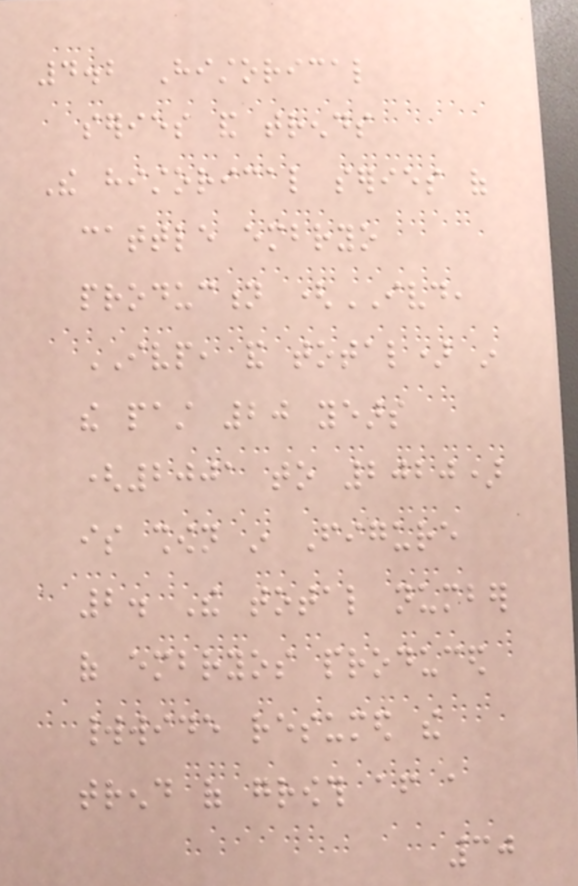4.2 Historical
series and trends
The historical series of
cattle embryo
production (IVD,
IVP, and total) in
the past 20 years
(2001 to 2020)
is shown in Figure
2. The total number
of embryos produced
worldwide resumed the
trend of growth after a
30
